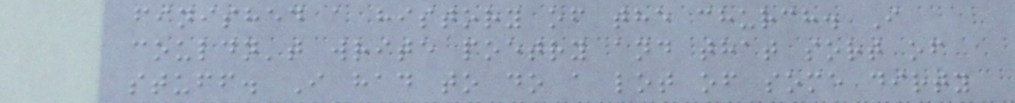finished a history of the church. I
couldn't write poetry and that sort of
stuff. I had to do a lot of some dirty
